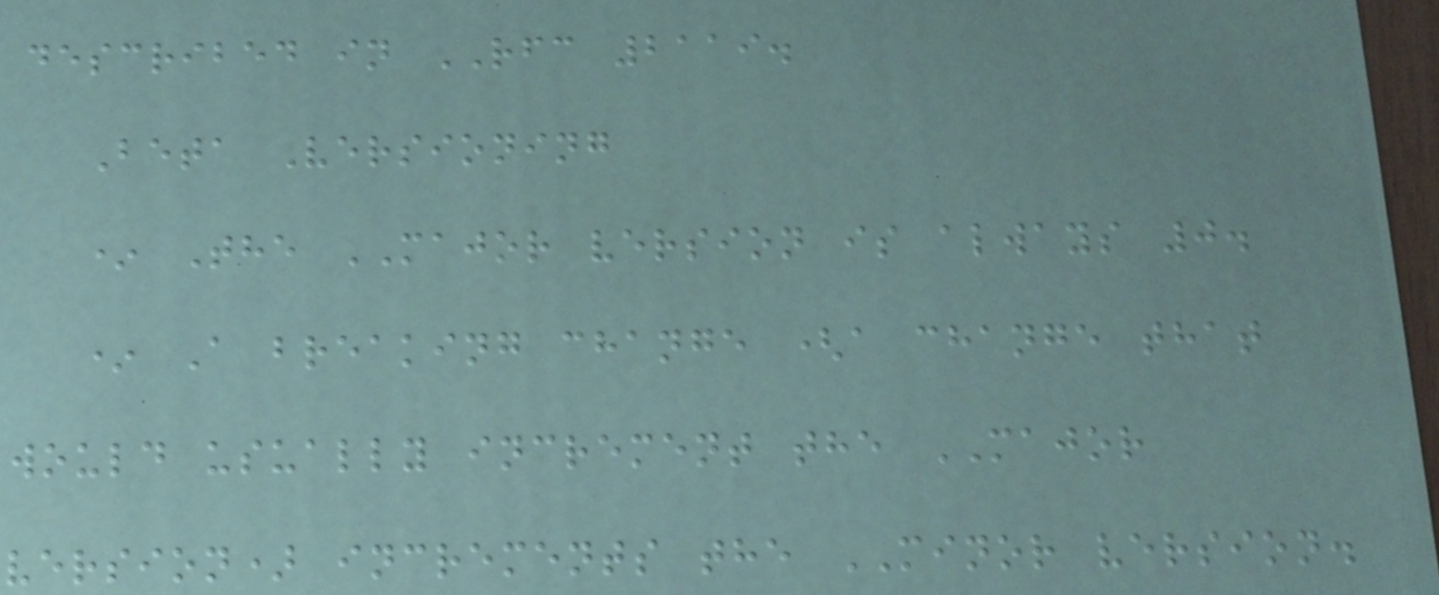described in RFC 2119.
Beta Versioning
* The MAJOR version is always 0.
* A breaking change (a change that
would usually increment the MAJOR
version) increments the MINOR version.
